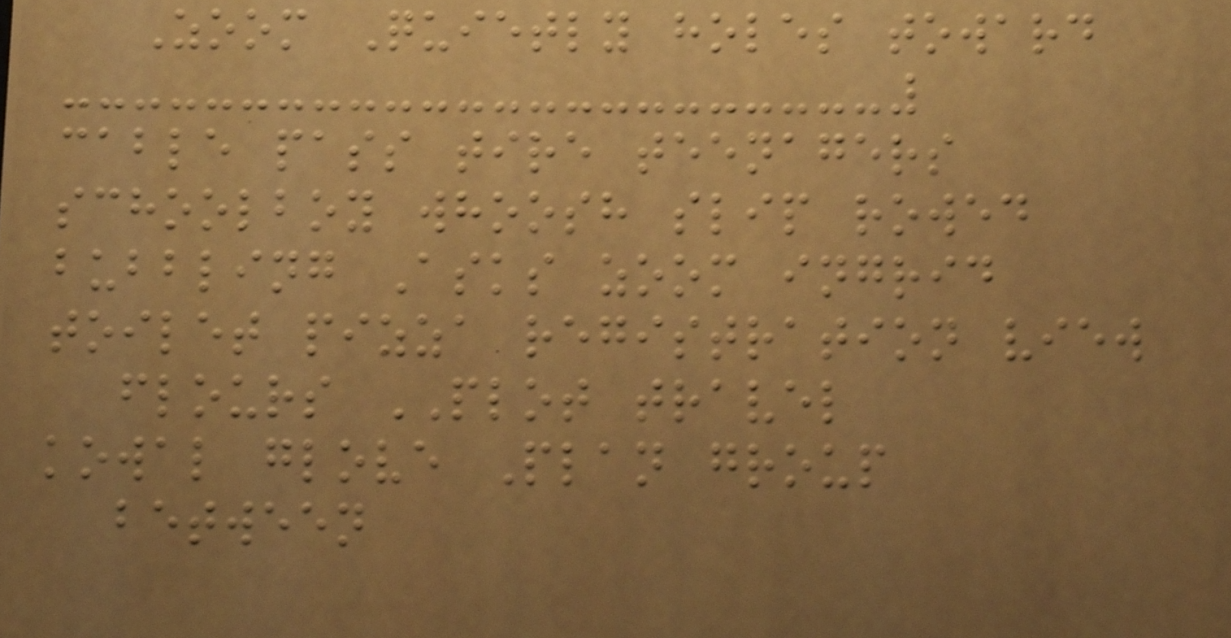Zoom Quietly holes toward
cable pass tire teenagers
schoolboy whoosh slip rowed
bubbling Asks zoom ingrid
toilet pizza registration view
flours PLOT travel
kowal glove Plan group
between
